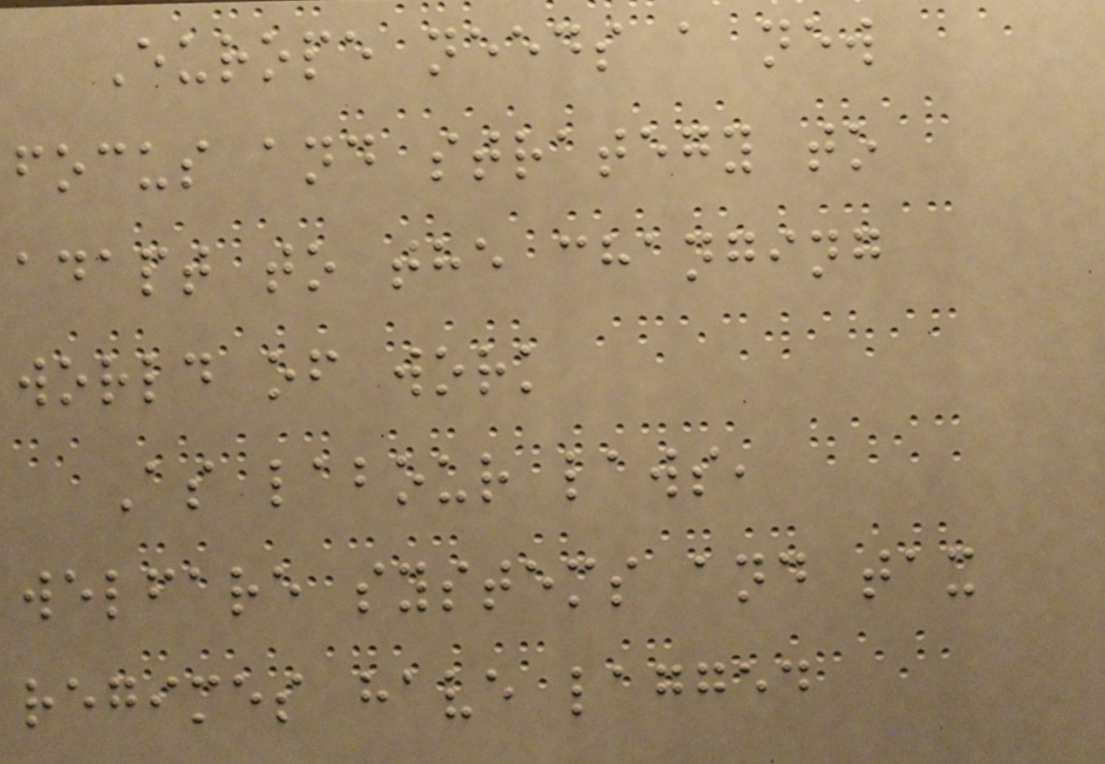Europe needs a new
focus and strategy to
adapt to the changing
world of work
As labour laws,
welfare systems and tax
regimes have lagged
